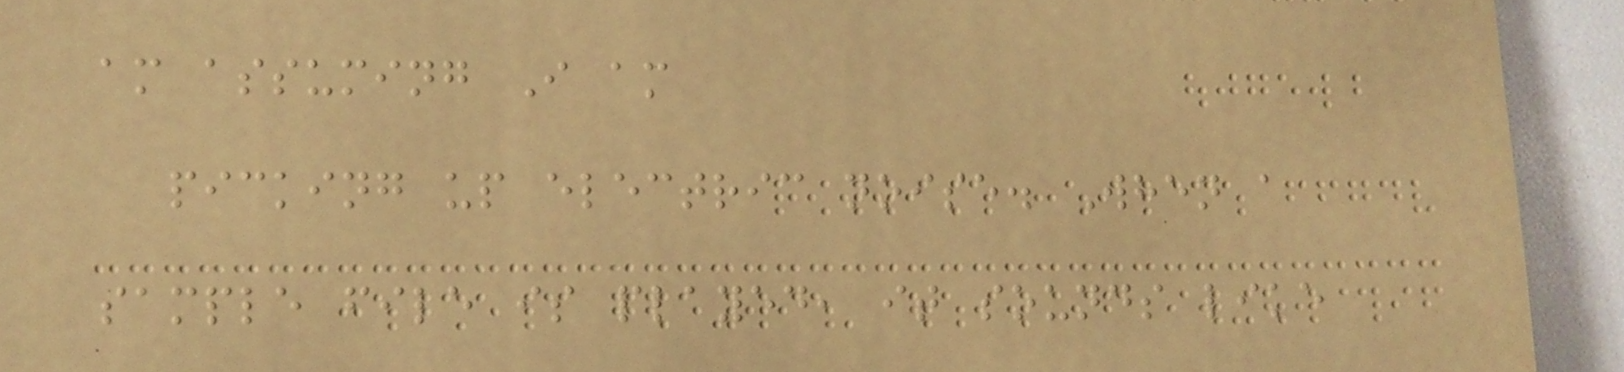am assuming I am
picking up electric noise. When a
sample file is played, it sounds like
